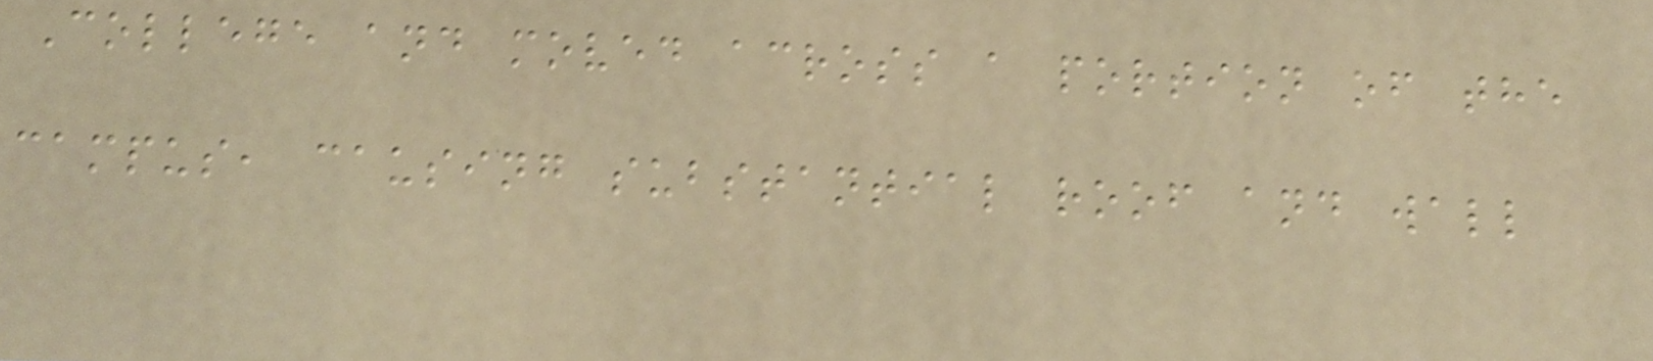College and moved across a portion of the
campus, causing substantial roof and wall
